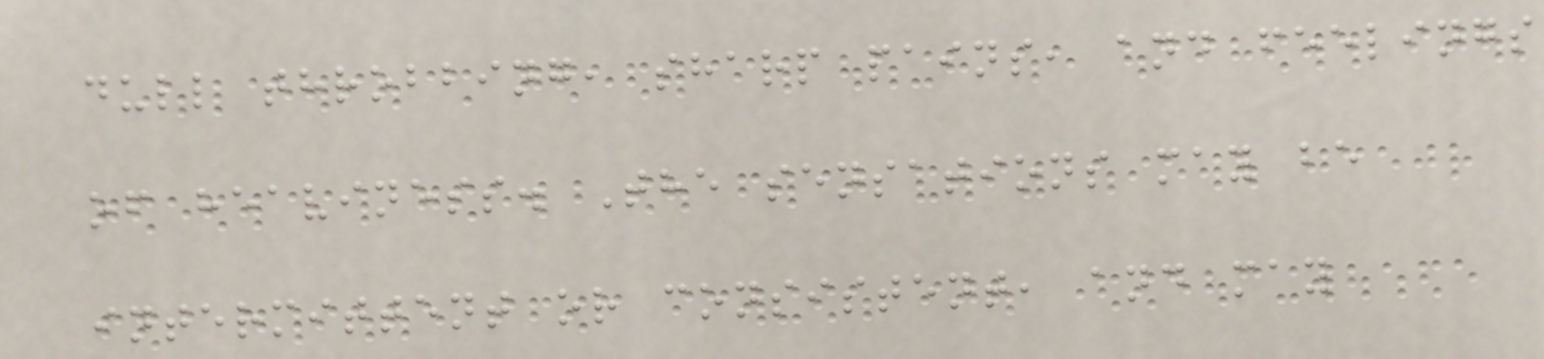dull throbbing, sharp pains, and feelings
of heaviness. The sensations may be
intermittent or consistent, and may
